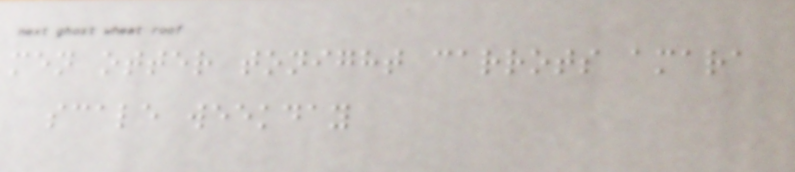men otter tonight carrots amara
scale weekday
